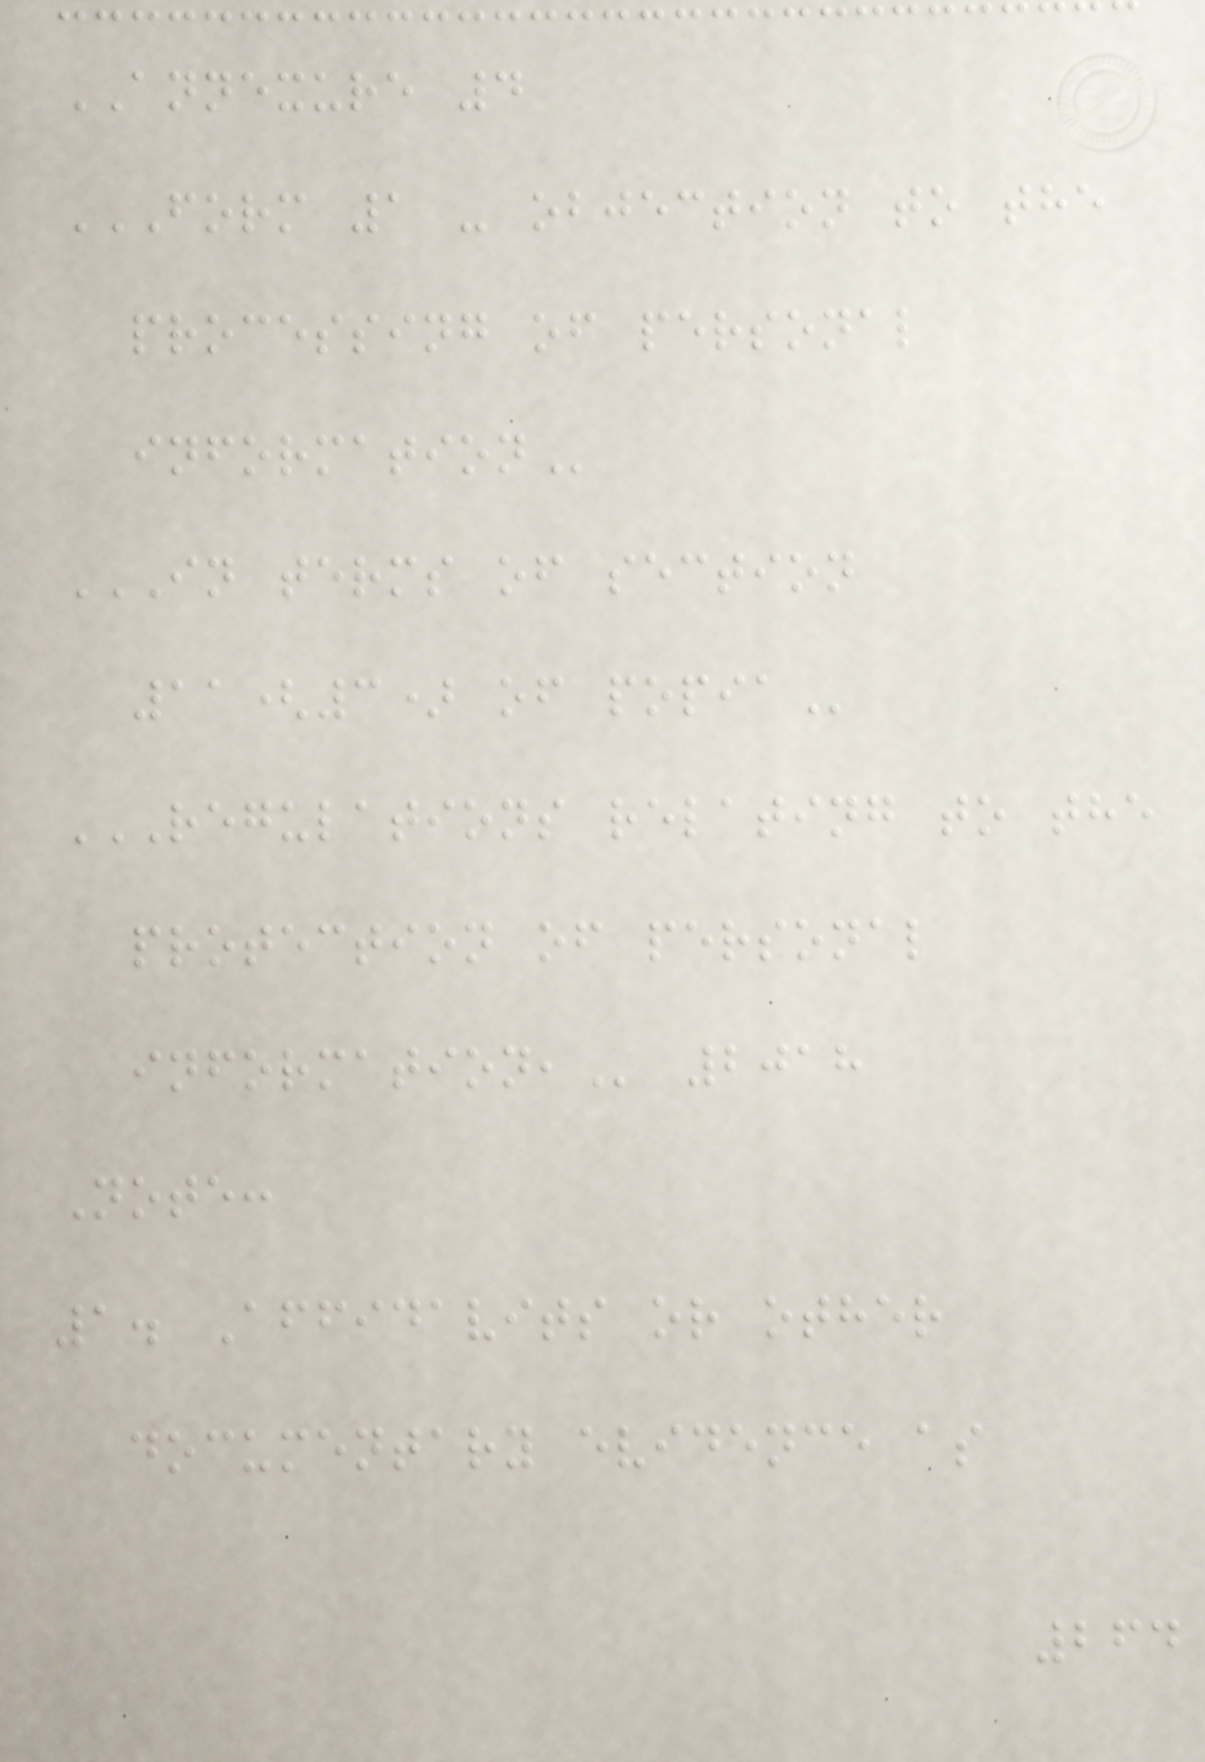ANNEXURE 4
FORM 1 - OBJECTION TO THE
PROCESSING OF PERSONAL
INFORMATION
IN TERMS OF SECTION
11(3) OF POPIA
REGULATIONS RELATING TO THE
PROTECTION OF PERSONAL
INFORMATION, 2018
Note:
1. Affidavits or other
documentary evidence as
264
